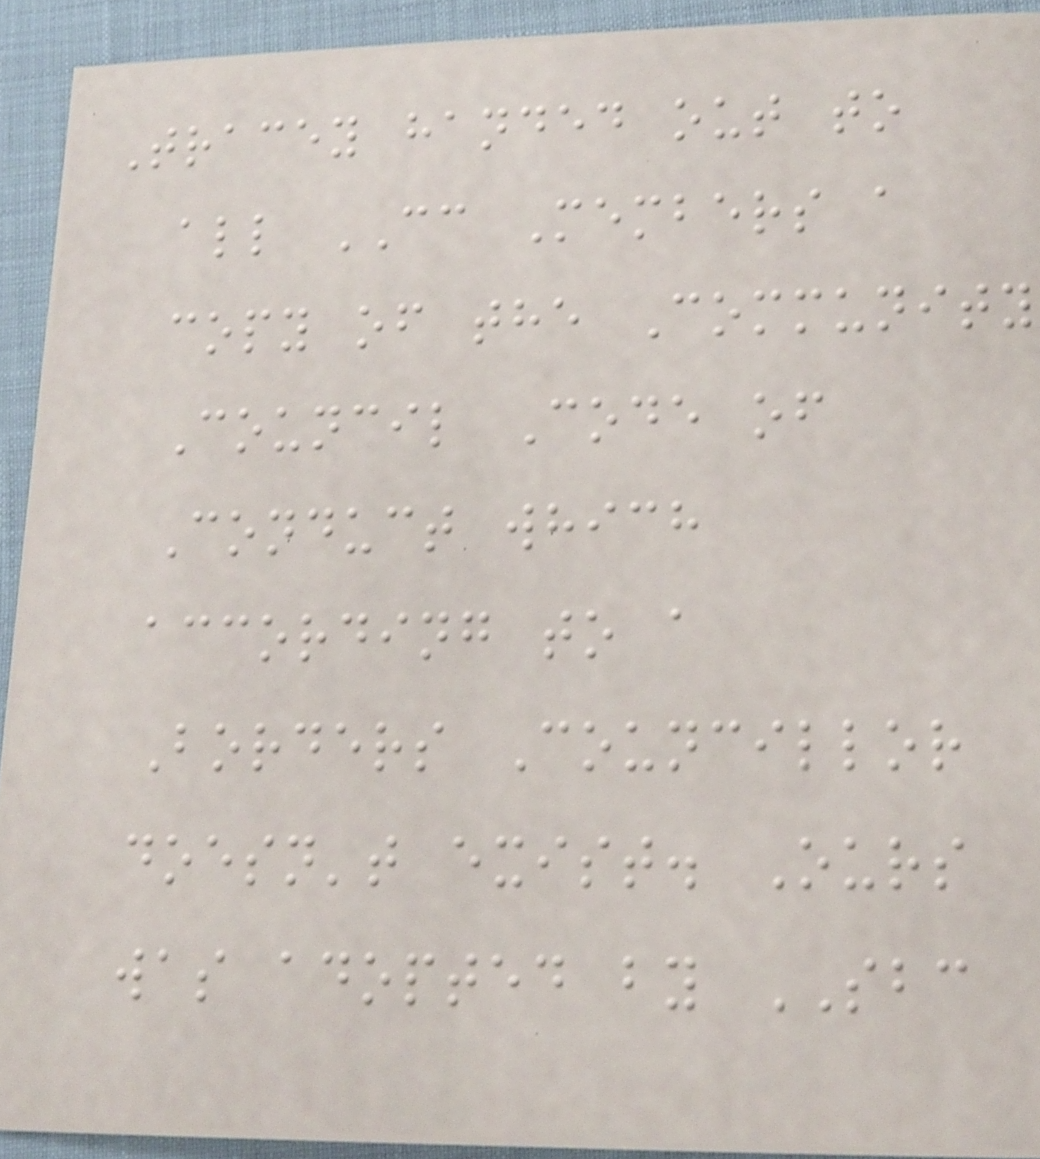Tracey handed out to
all CC Members a
copy of the Community
Council Code of
Conduct which
according to a
Borders Councillor
doesn't exist. Ours
was adopted by SBC
